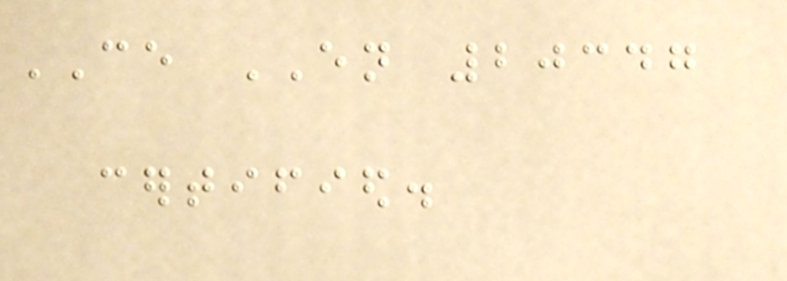CE EN 20347
certified.
